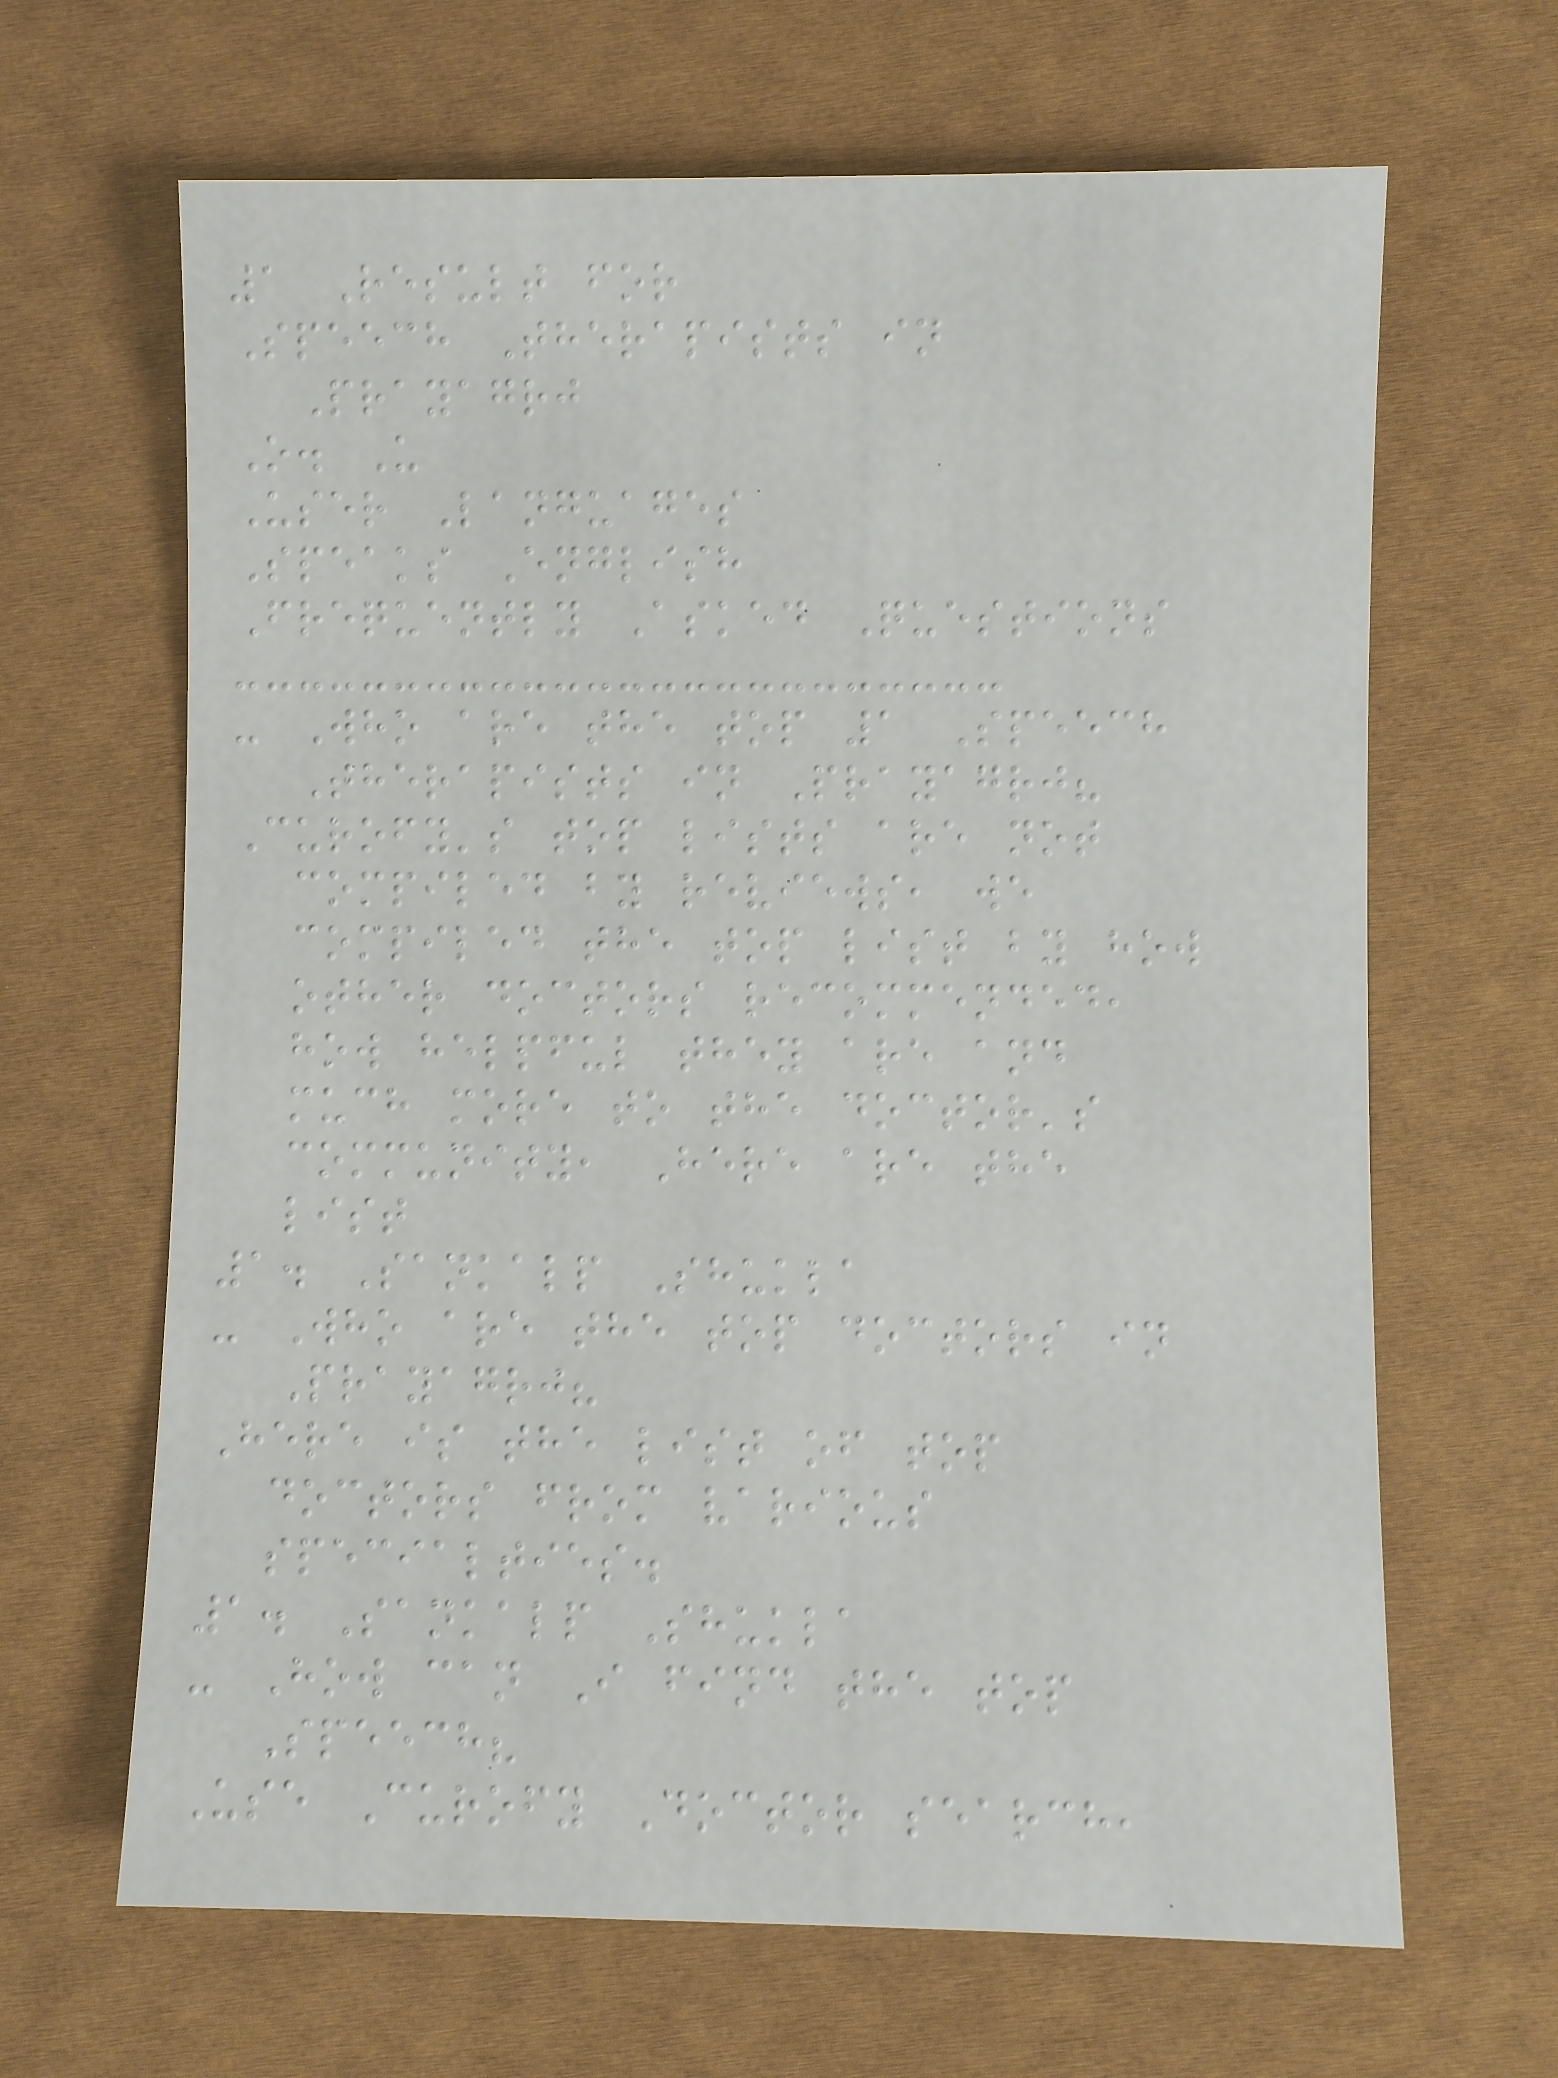1 Result for
Speech Therapists in
Prayagrj
O. U
User Languages
Speaks English
Frequently Asked Questions
- Who are the top 1 Speech
Therapists in Prayagrj?
Curofy's top lists are not
compiled by reviews, we
compiled the top list by how
other doctors recommended,
how helpful they are and
much more to the doctor's
community, Here are the
list
1. Sankalp Shukla
- Who are the top doctors in
Prayagrj?
Here is the list of top
doctors from various
specialties.
1. Sankalp Shukla
- How can I find the top
Speech?
Use Curofy Doctor search,
